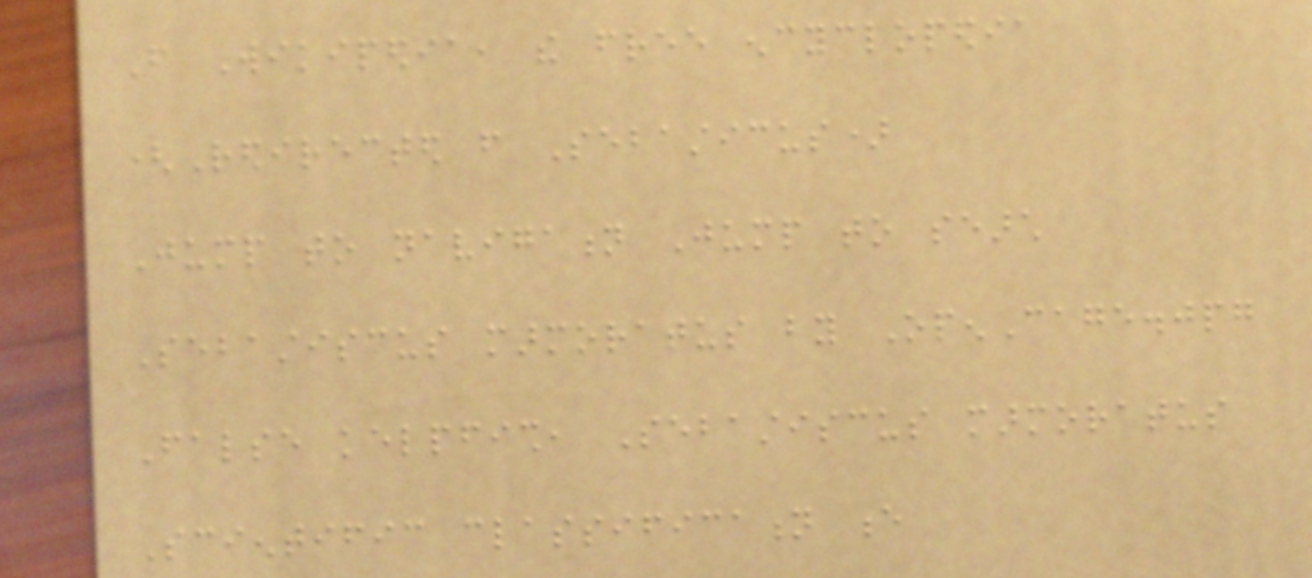From Wikipedia, the free encyclopedia
(Redirected from Sebasticus)
Jump to navigation Jump to search
Sebastiscus marmoratus by OpenCage.jpg
False kelpfish, Sebastiscus marmoratus
Scientific classification e
